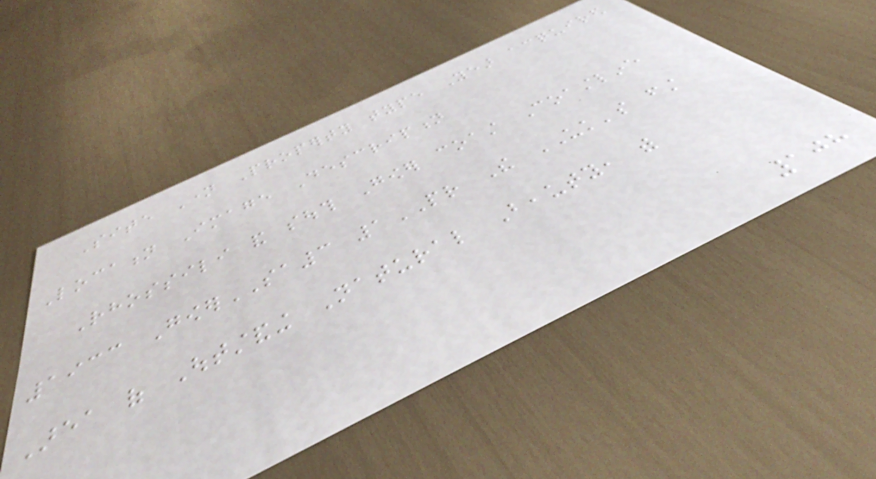Site Name Property type Year acquired
Location Image Description
Rhossili and south Gower coast Coastline
1933 GowerSA3 1PR The UK's first
Area of Outstanding Natural Beauty, with
108
